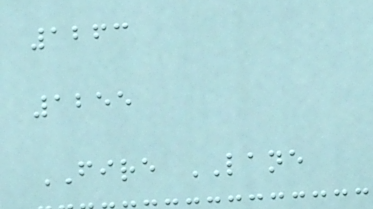1263
1255
FIRE LANE
